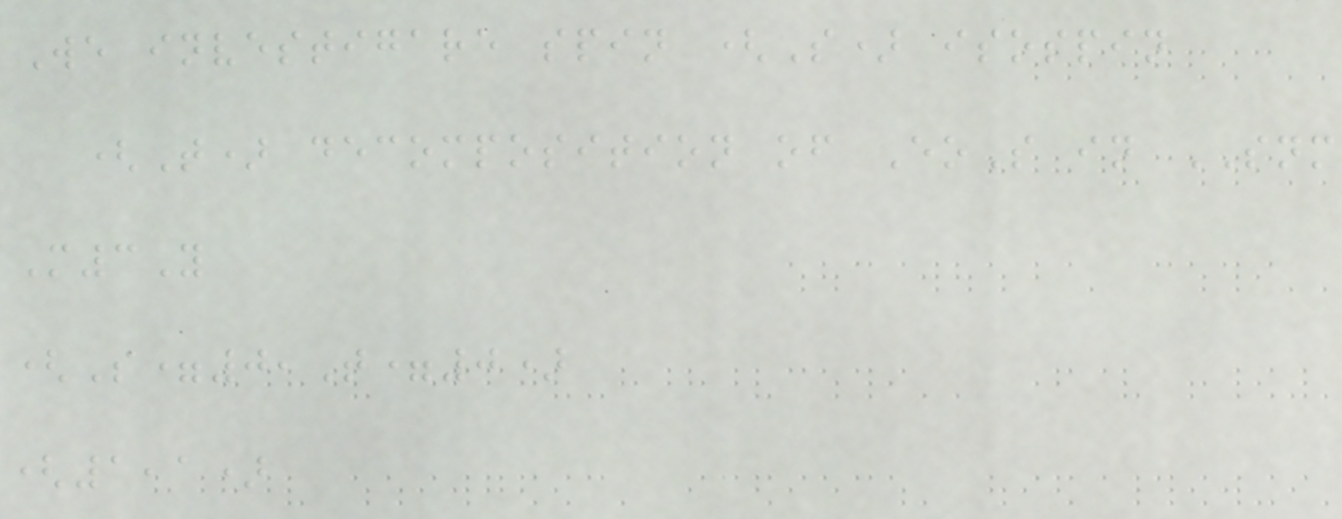We investigare spin (S) isospin
(T) decomposition of EoS in SNM
M3Y
(S=0,T=0)
(1,1)
